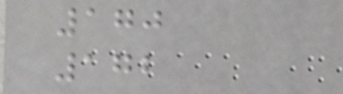170
172
